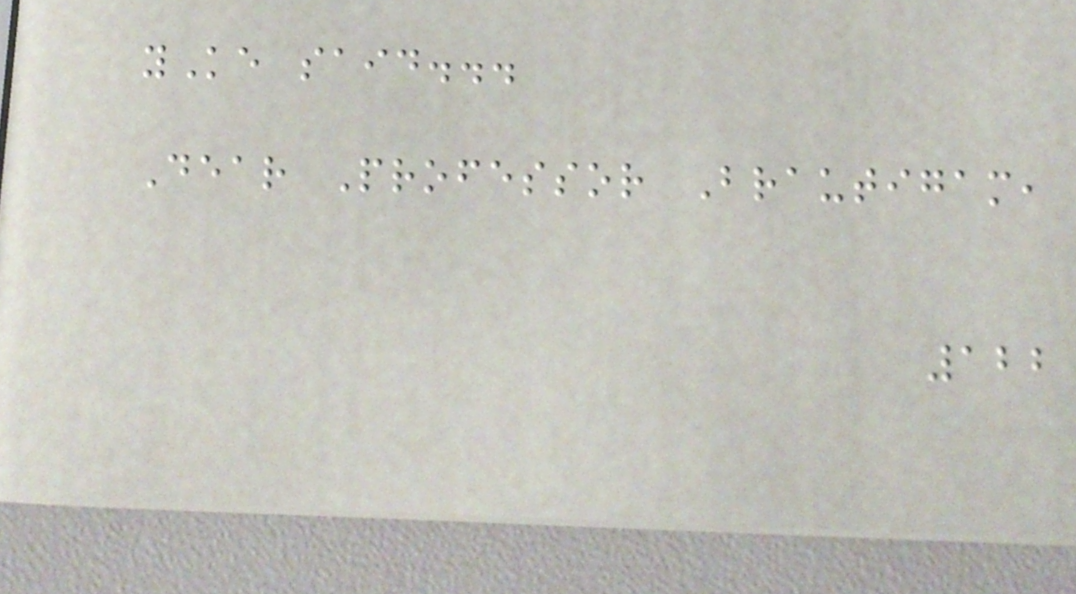yKe said...
Dear Professor Brautigam,
122
